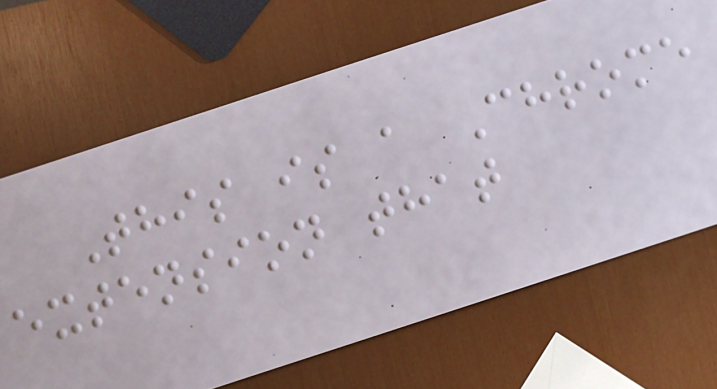This is a Chrome
extension that
